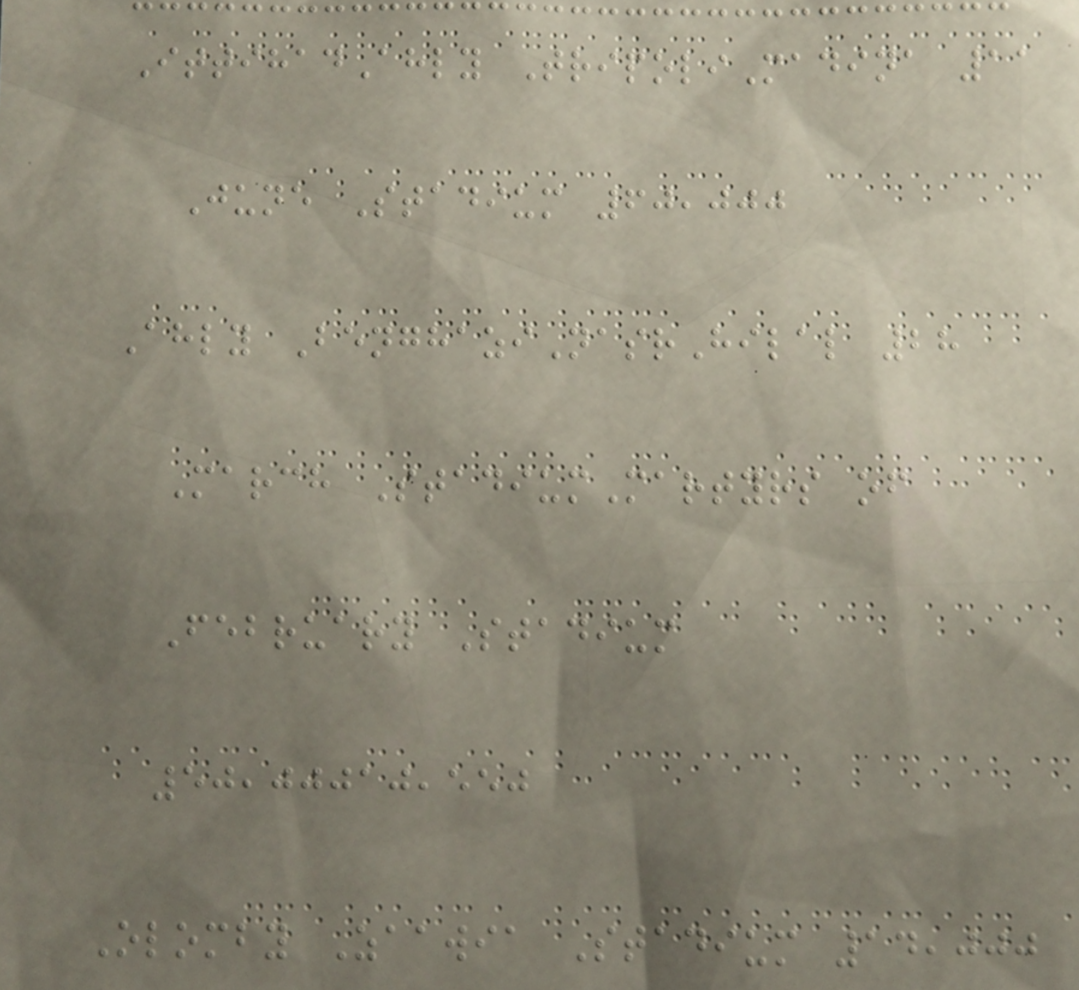IttihadAhly TripoliMadina 11
June Stadium 60,000
Ahly BenghaziNasrHilal 28
March StadiumMartyrs of
February Stadium
50,00010,550
Olomby Zaawia Stadium 14,000
